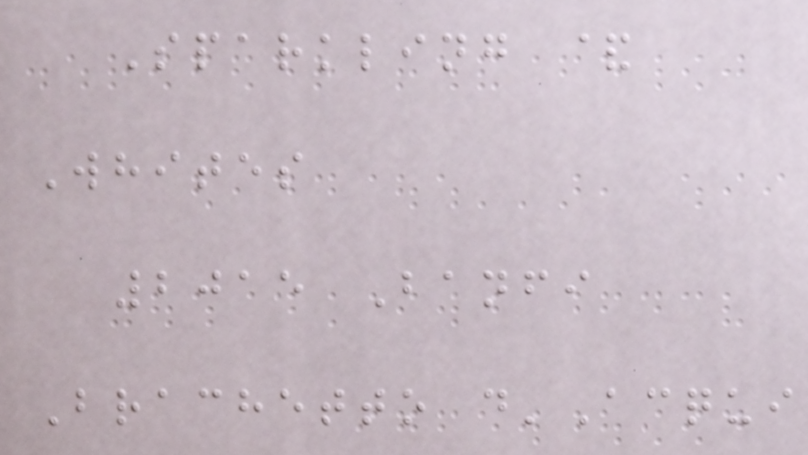Sparkling &
Whites
2015 Banfi
Brachetto d'Acqui
